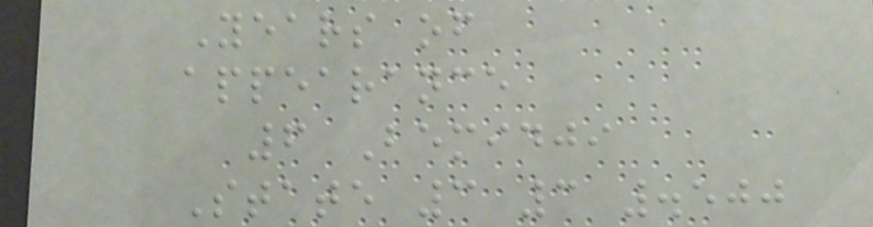Years of
appearance
6 Bemidji
State 3 3 .500
